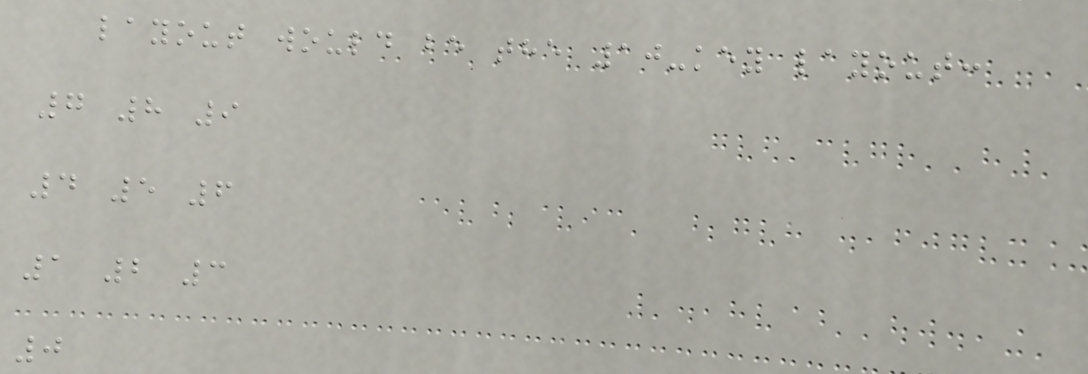layout would be the 10-key layout:
7 8 9
4 5 6
1 2 3
0
